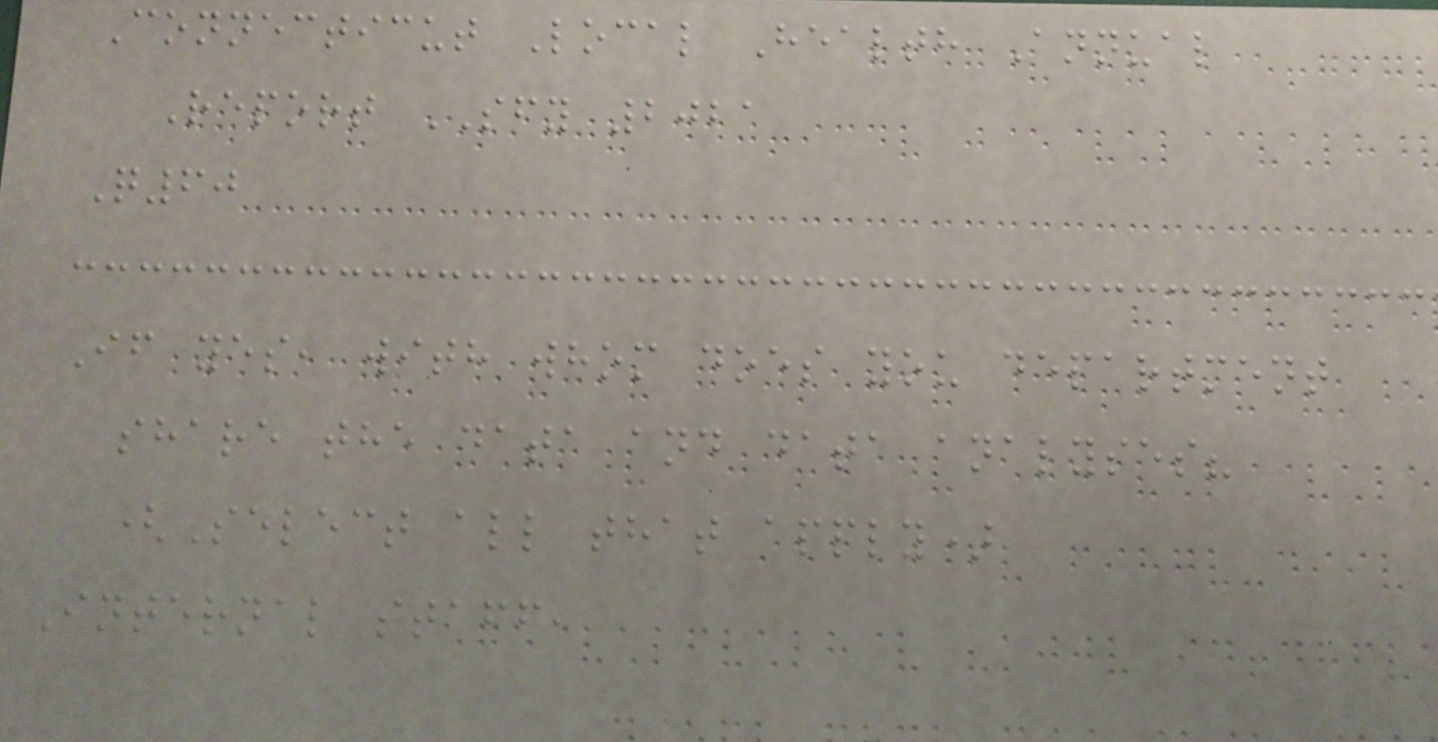Connecticut Local Health Annual
Report SFY 2021
Q60
If yes, with whom does you department
share the data and data analyses?
(Select all that apply)
Internal staff,
